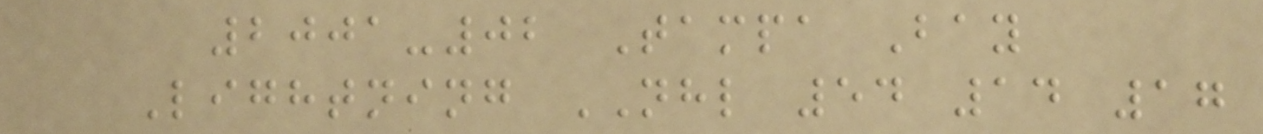2001-02 Tampa Bay
Lightning NHL 54 14 17
